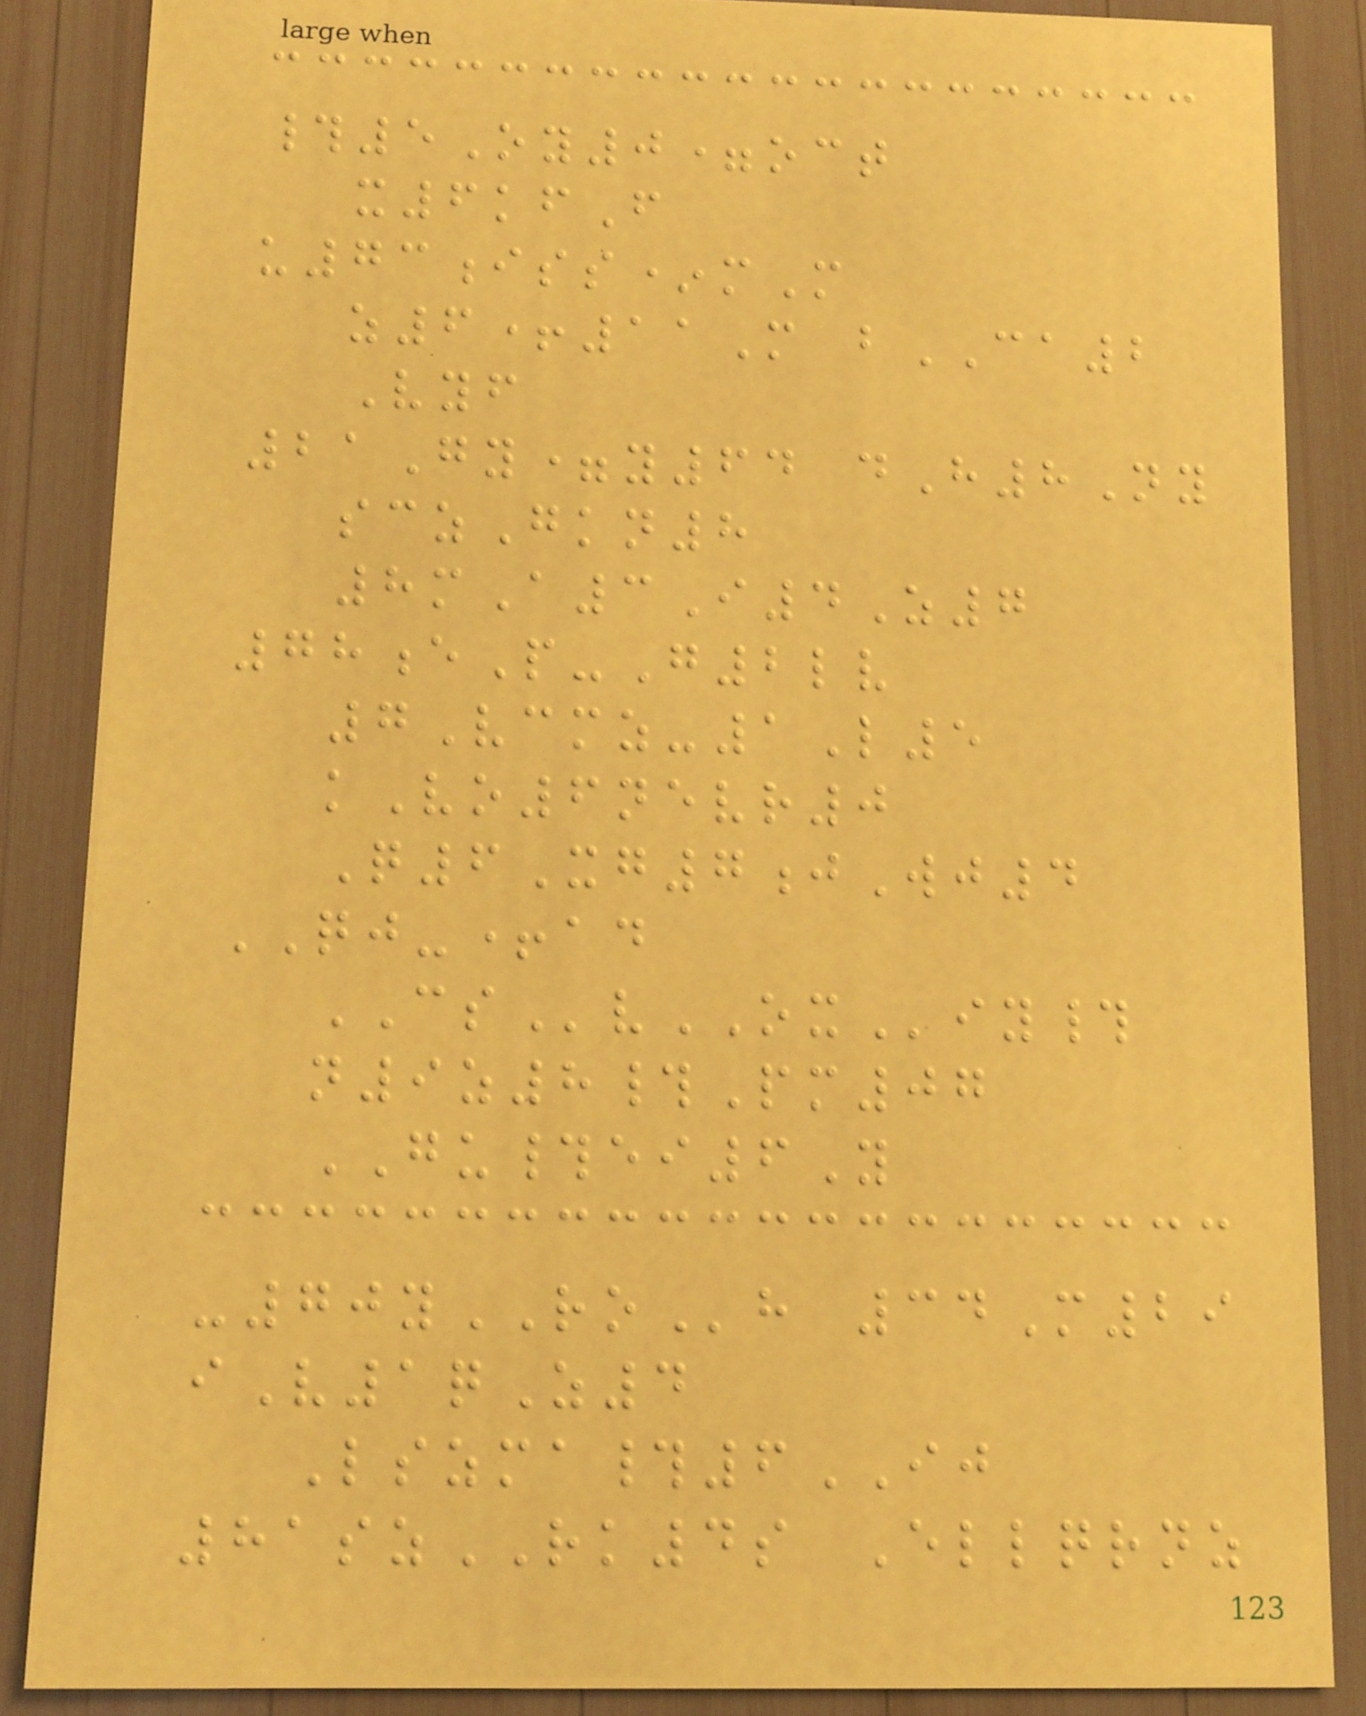#5Oy0=oct
x6kfF
u73iss*mM
z6+11M bCA2
Vyf
21Gy=y64 dH8Ny
sczGkn8
8mA3I4Z7
78eP-G2lv
7Vcmz-1L5
kVo6nevr0
Q6Xg7jWj4
QJ-+ad
CSvOXiy#
n9z8#Pm07
GU#ei6Y
-70yROh 34M29
iV1qZ4
Lszma#6IJ
81szRK4s Ellqrnz
